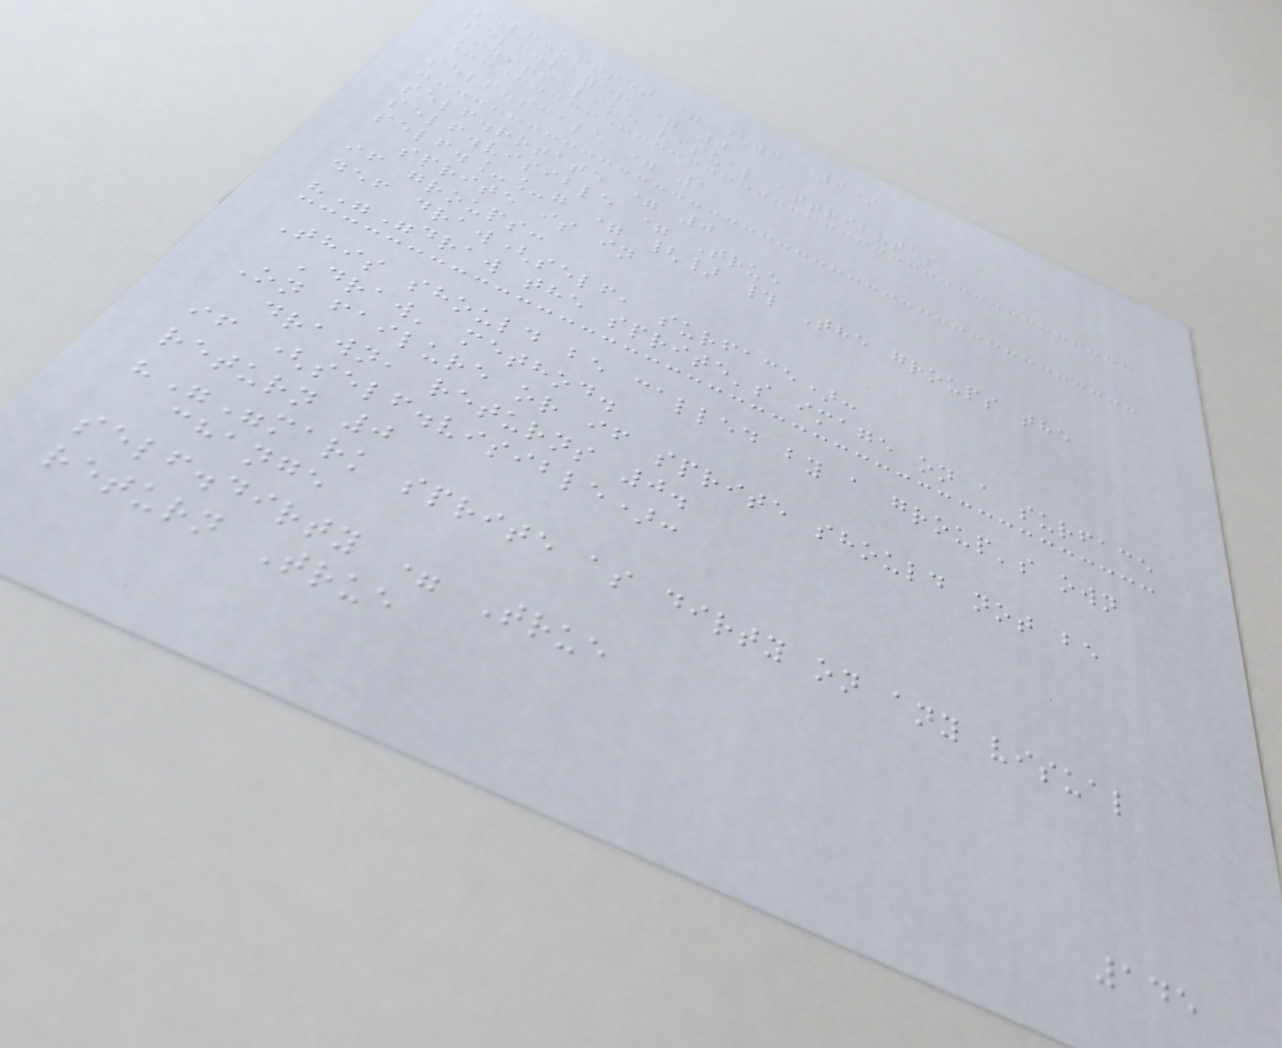self.offset = (0, 0)
self.layer = 0
Initialize visual attributes
self.scale = 1
self.rotate = 0
self.visible = True
self.__g = {} # The groups the
sprite is in
if groups:
def draw(self, surface):
"""draw the sprite's image on a surface
This should be called by a group's own
'draw' method.
On failure or if sprite should not be
drawn, returns 0.
if (self.visible):
return 0
"""mark sprite as dirty on any visual
change
self.dirty = True
return True
145
